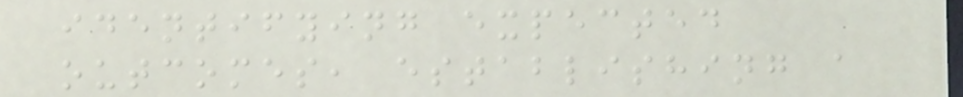identifying expected
outcomes, establishing a
